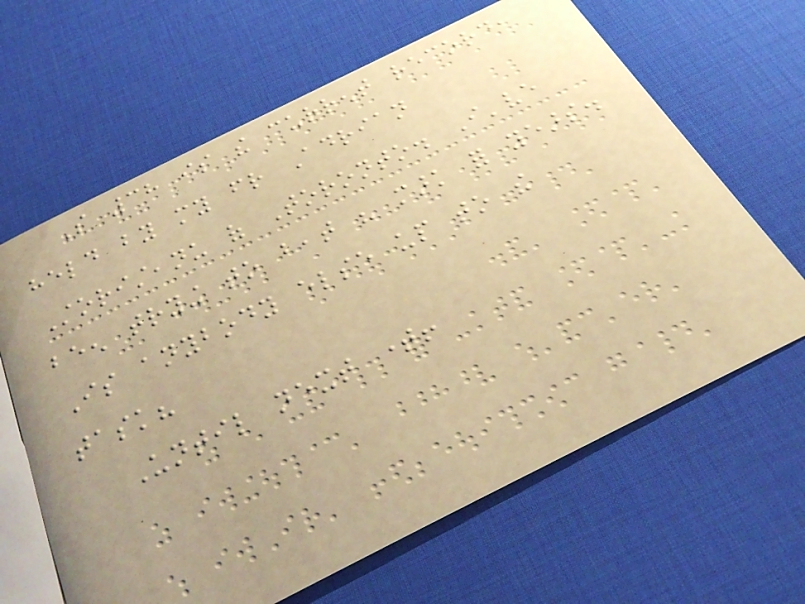So 38 is the current record,
held by my friend Adrian
Storisteanu of Toronto. I've
been trying to beat his mark for years.
Is anybody else up to the
task?
Until next time!
